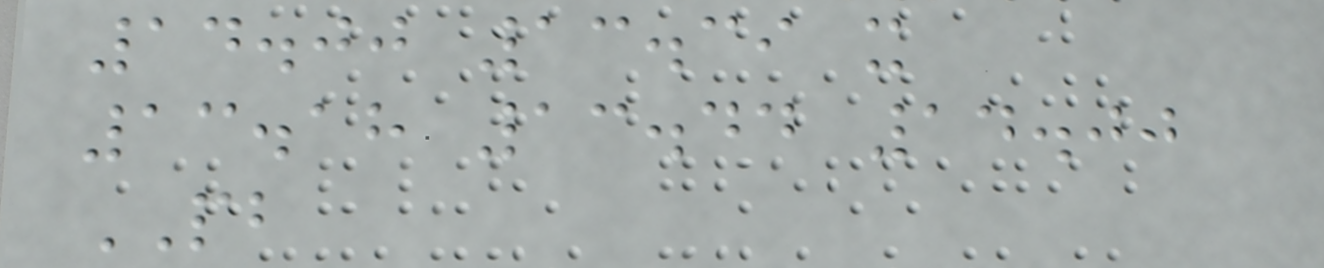14.00 13.39 x
13.18 13.44 14.00
PB
